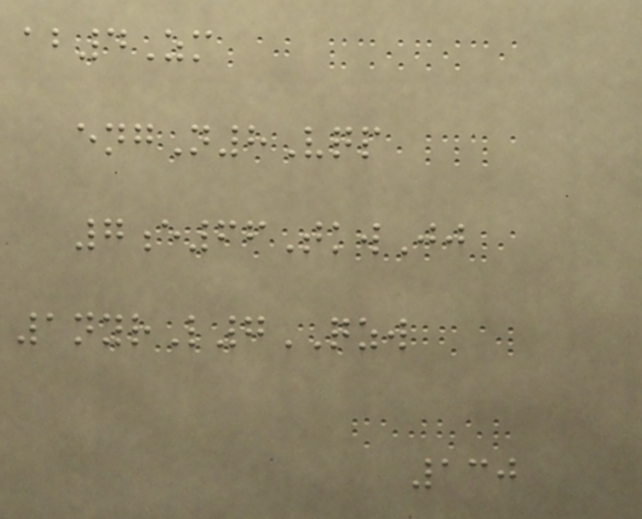ab4Zm
engN8Vqp
7e66TkwJj
1nyrL7QZW
130
